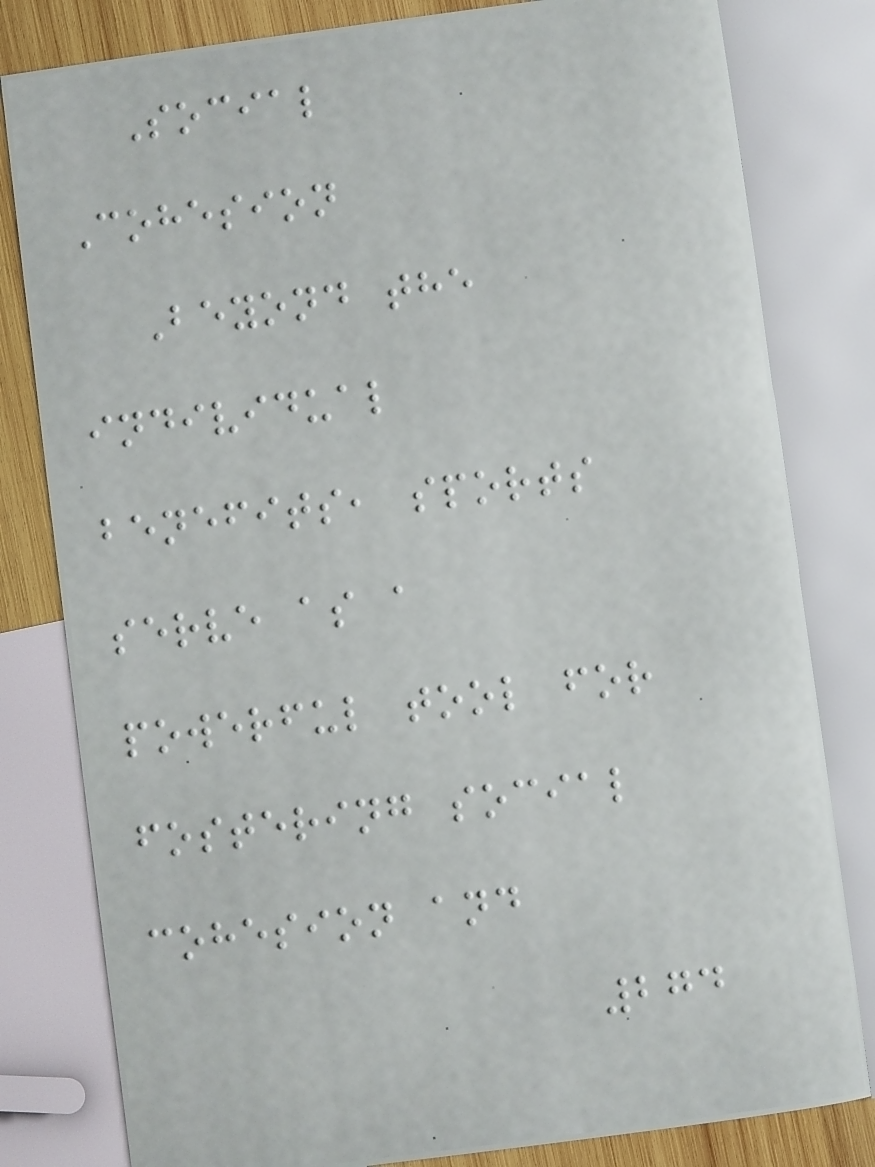Social
Cohesion
Beyond the
individual
benefits, sports
serve as a
powerful tool for
fostering social
cohesion and
274
